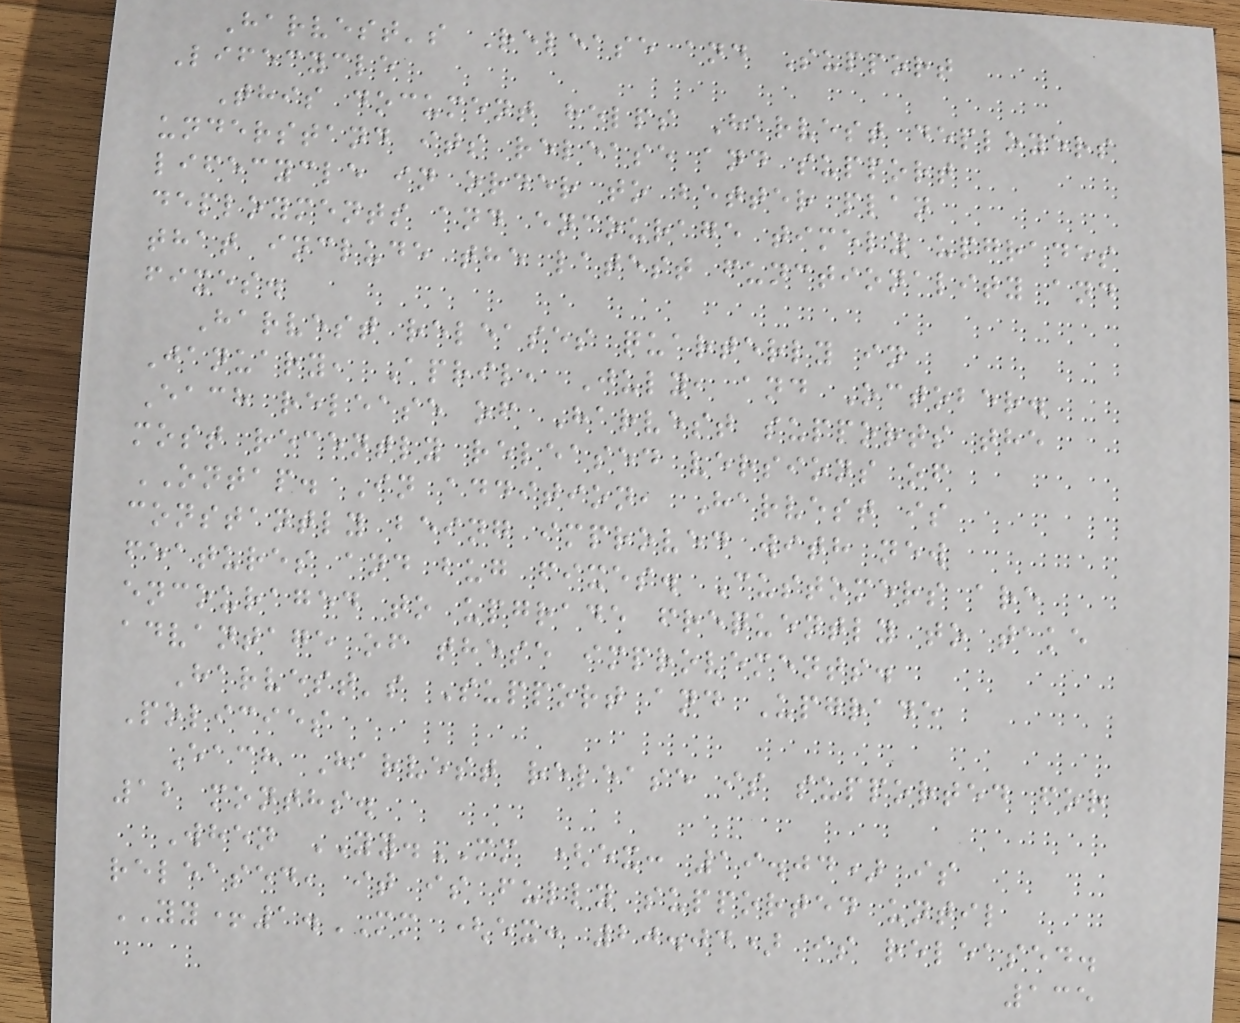Harvest's Release and Support
Lifecycle
This document helps Harvest deployers
understand its release and support
lifecycle in order to better plan
deployments and encourage timely upgrades
that include the latest functionality and
fixes.
Harvest releases quarterly in
January, April, July, and October.
Each release of Harvest supports the
most recently released versions of
ONTAP. In addition, Harvest is
constantly being improved with new
features and bug fixes. Customers are
encouraged to upgrade frequently to take
advantage of these improvements.
Harvest's Support and Upgrade
Policies
Each Harvest release is supported for
12 months.
When YY.MM (ex: 19.04) is
released, it is fully supported until
YY+1.MM (ex: 20.04) is released.
135
